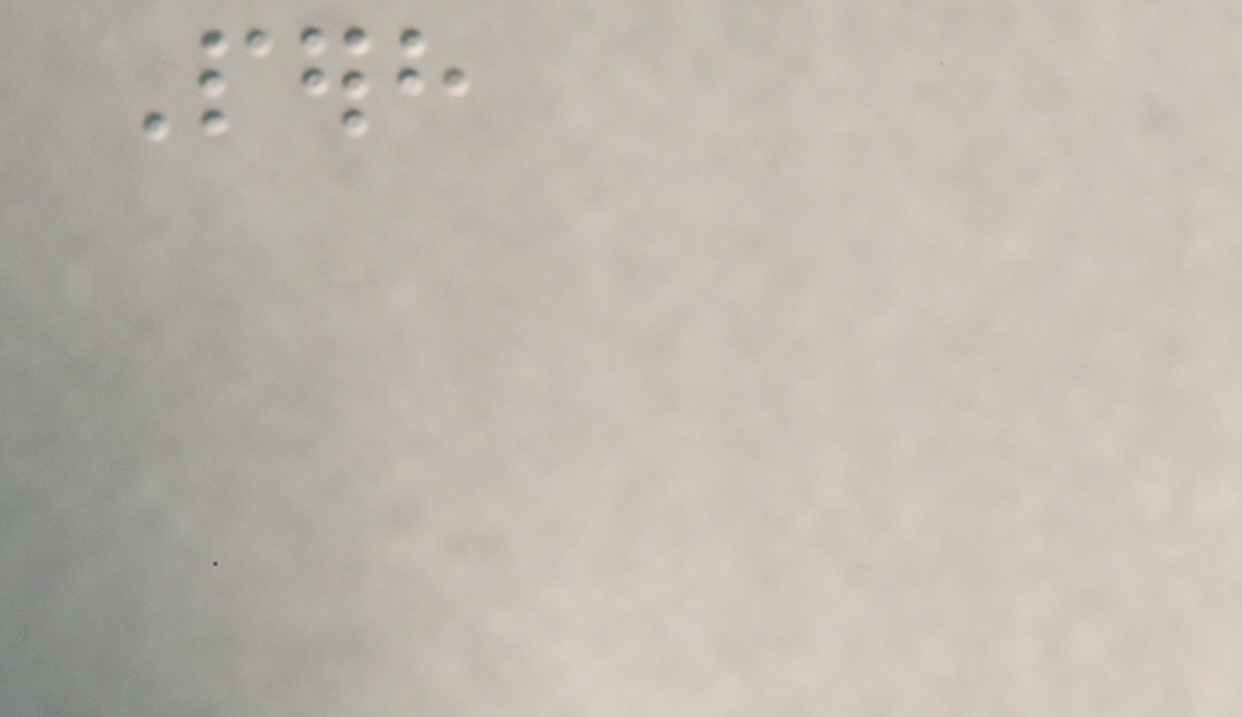Perhaps
